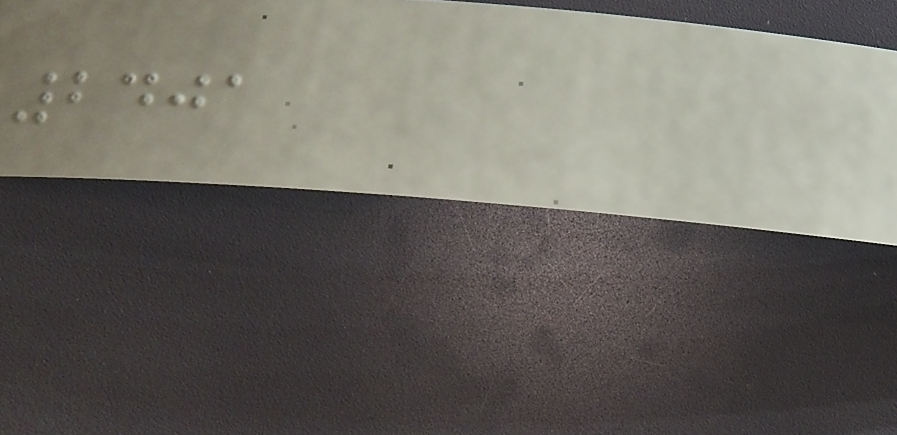2401
